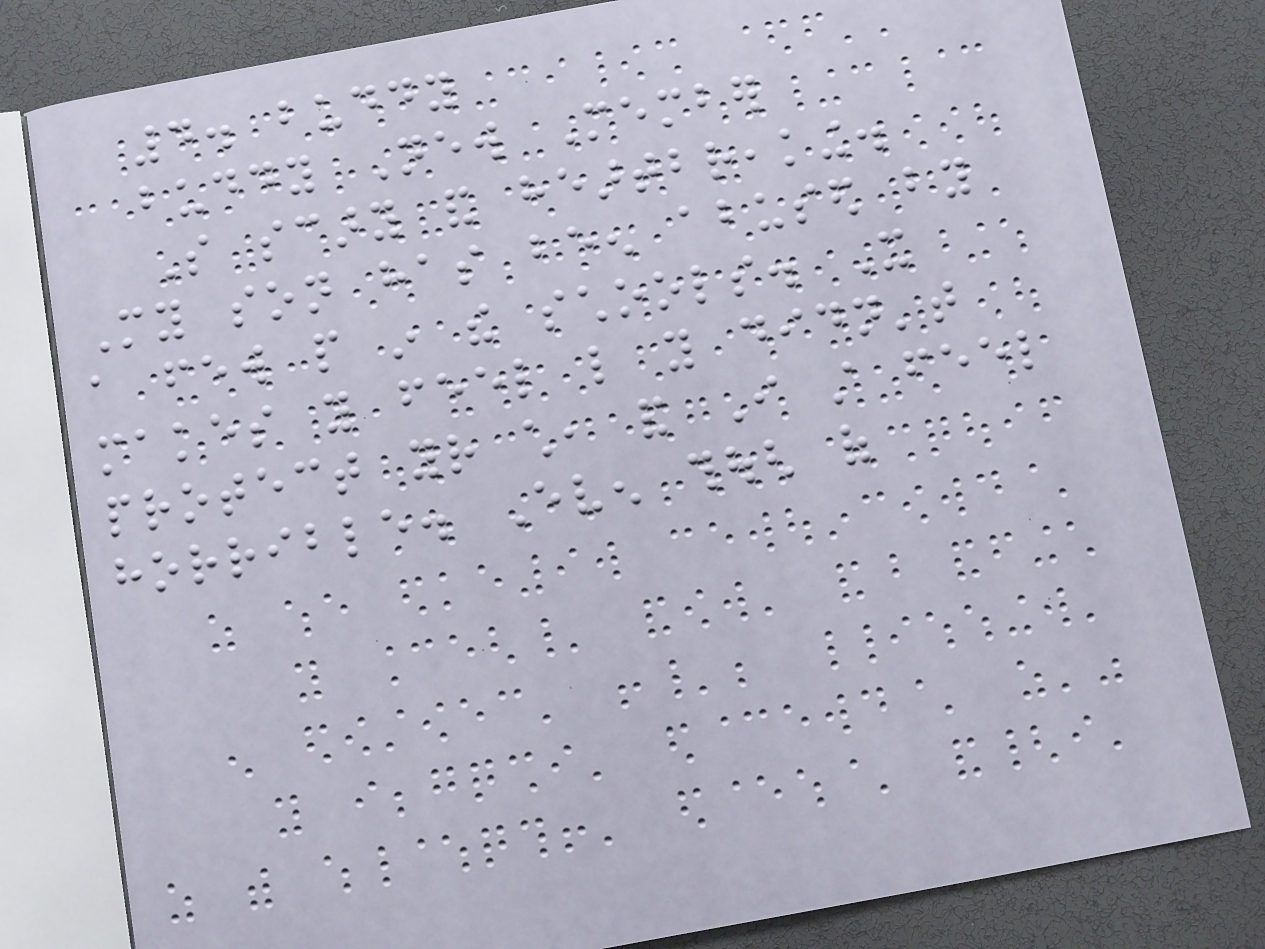4. buddy
buddy New Member
So scary and heartbreaking.
My son has been abused by
a few people in the schools. It
makes you feel like you didn't
protect your child, and I still feel
horrible. Even though of
